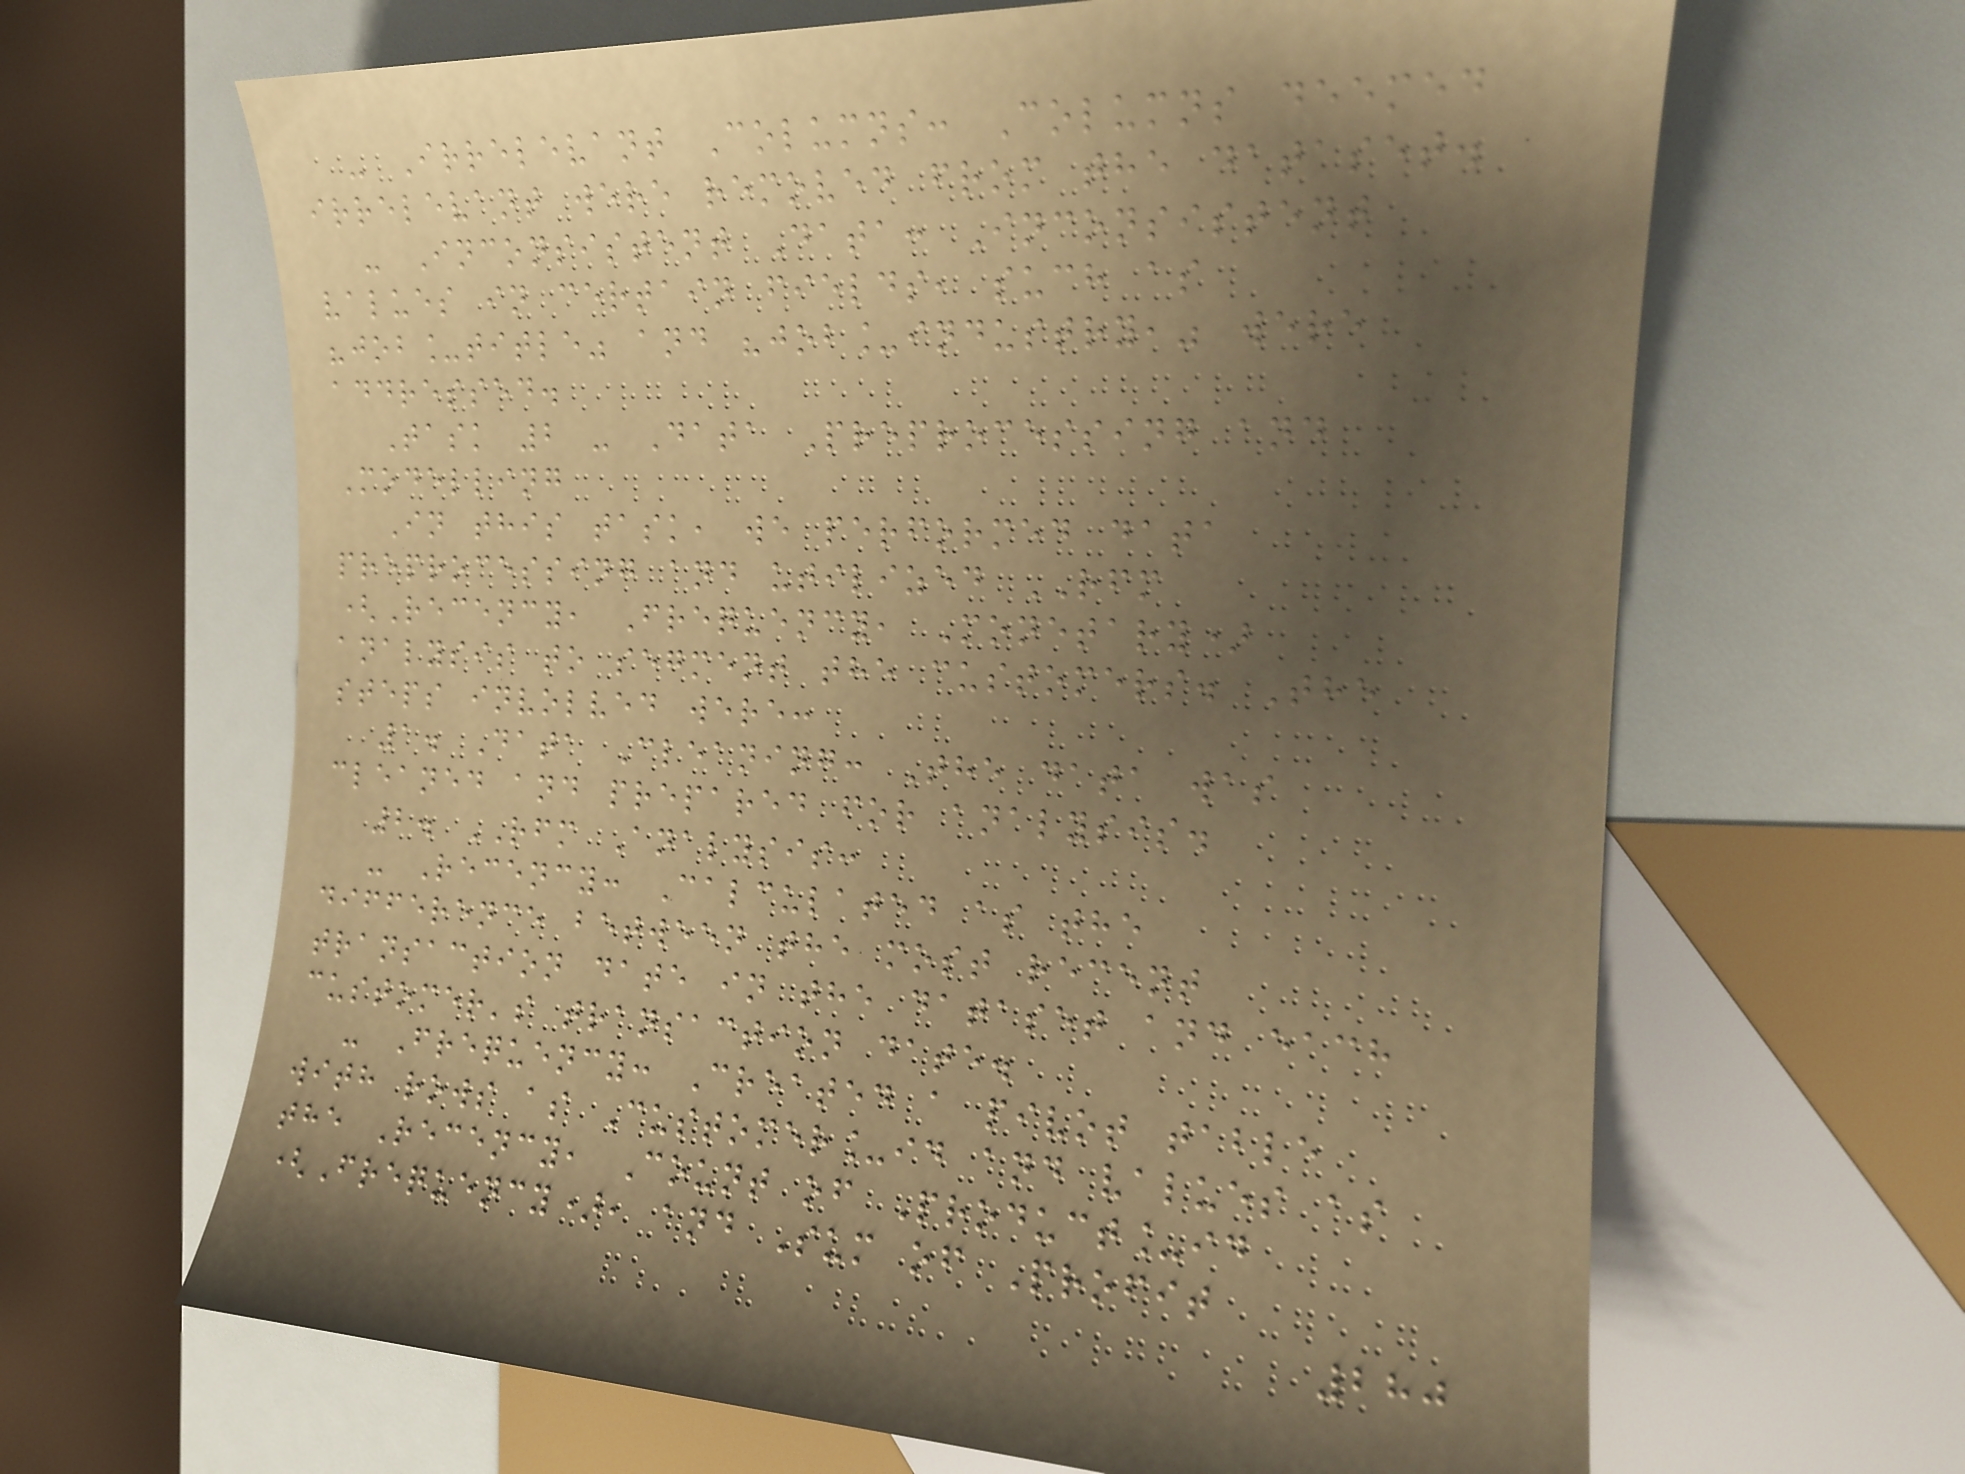- Irrelevant Columns: Columns deemed
irrelevant were removed from the dataset.
- Inconsistent Data: Inconsistent
values in certain fields, such as
"job_title" and "job_industry," were
addressed.
Task 2 - Data Preprocessing and
Modelling
In this task, we performed data
preprocessing and utilized RFM
(Recency, Frequency, Monetary)
analysis to segment the customers. The
steps involved were:
1. Data Cleaning: The data was
cleaned and prepared for analysis.
2. RFM Analysis:
- Recency: Calculated as the
difference between the most recent
transaction date in the dataset and each
customer's transaction date.
- Frequency: Created a pivot table
with rows as Customer_id and values as
the Recency, Count of Product_id
(Frequency), and Sum of Profit
280
